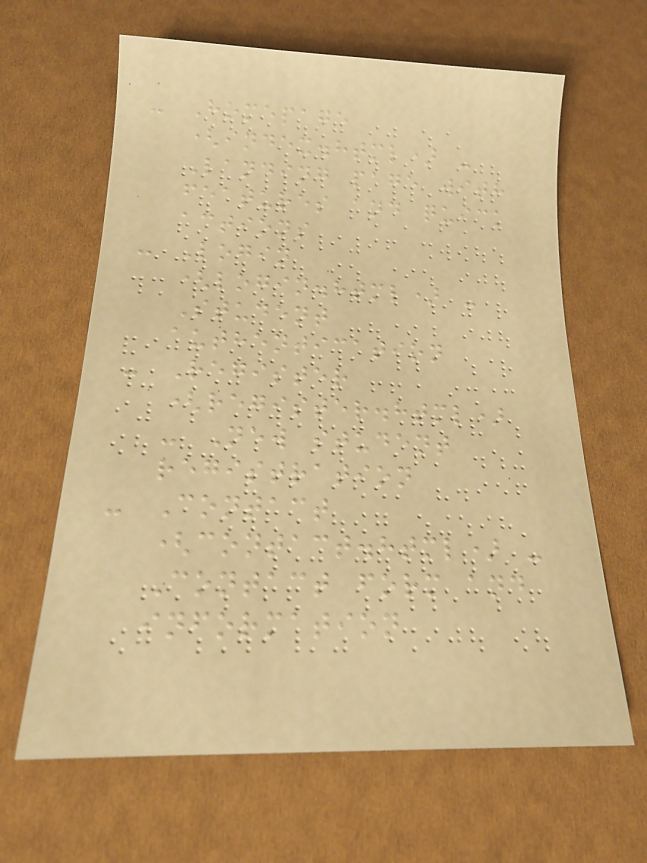- Homepage
(index.html) -
Landing page with
features and quick
actions
- Login
(login.html) -
Student
authentication
- Register
(register.html)
- New student
registration
- Contact
(contact.html) -
Contact form and
information
